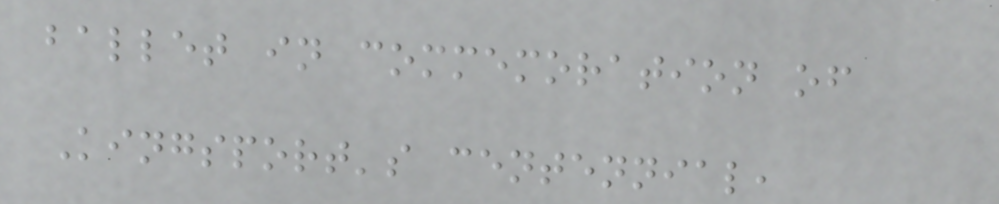ballet in commemoration of
Kingsport's centennial,
